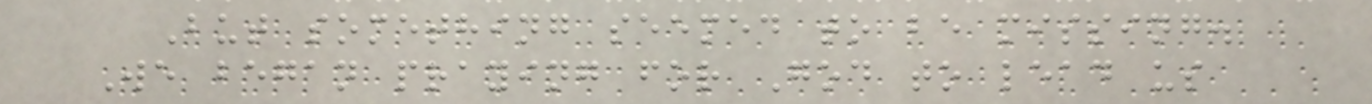But something seemed to be missing.
We began praying for God to lead us
